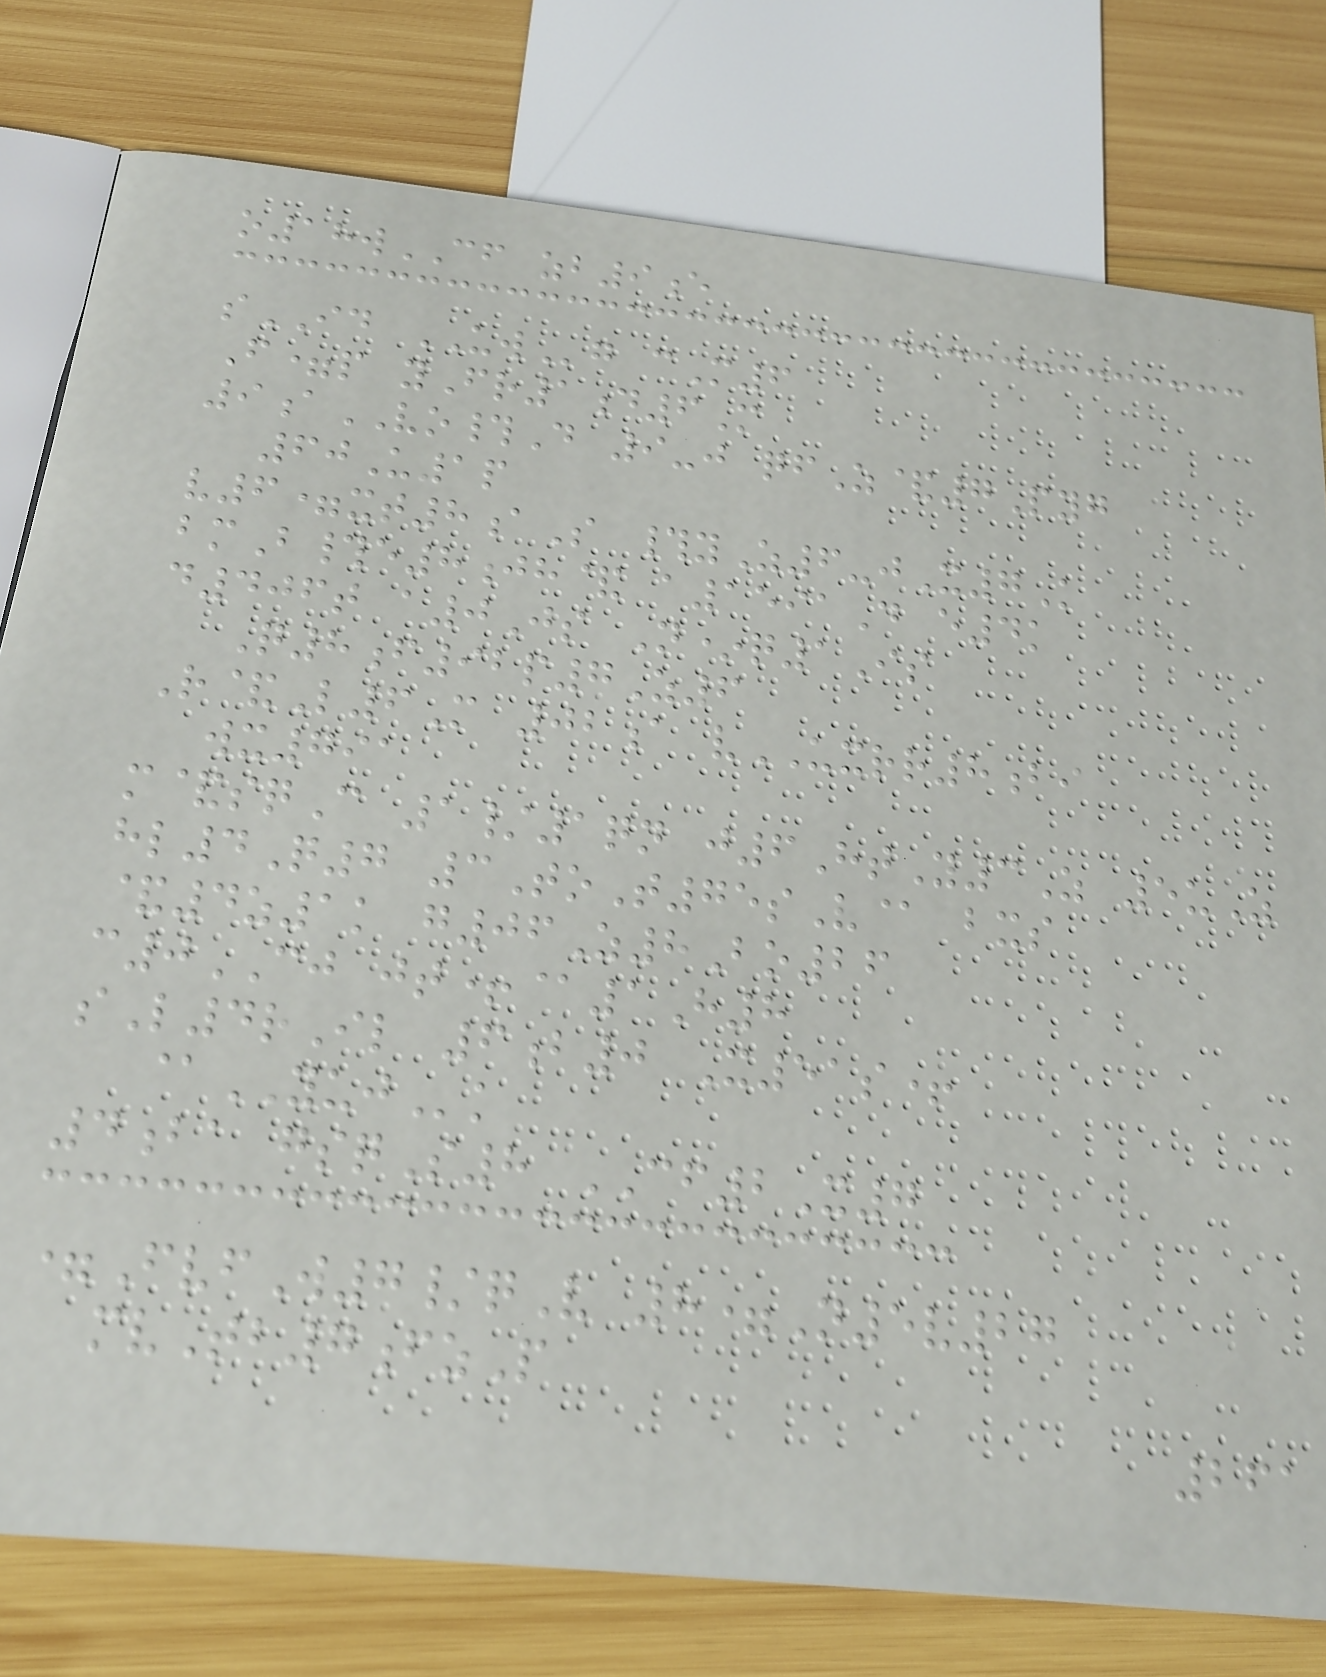o18wCF zb9e
sID UWg cM6
F=p yFr1d6M
9aVO#D 9-j qfZ&7Pyg
60U1p
v6=xt8aS #yZ6-jX7K
bmB#e8jh& a1591D e4k
d406t a0Js N*q1Is
Q8f92p7Z6
R&L6M 02a vUXRR8bi
wx791
m&sqC 1/1qn j6HtY3Z 5uZ
hl4Q7 3ToT75sV@ bxs
&4z1k g06Z8Bo26
c0CJ jt+@1H8
sL4rIl 6b0 X51s+
@YUJk
4ba gsqS8 CF2X7
=FvfW7/qV 8=N5v27
mvTb7fzP
261
